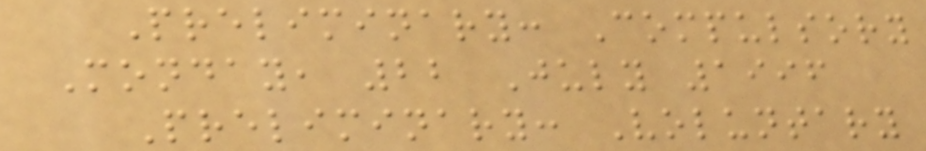Preliminary: Compulsory
Monday, 22 July 1996
Preliminary: Voluntary
